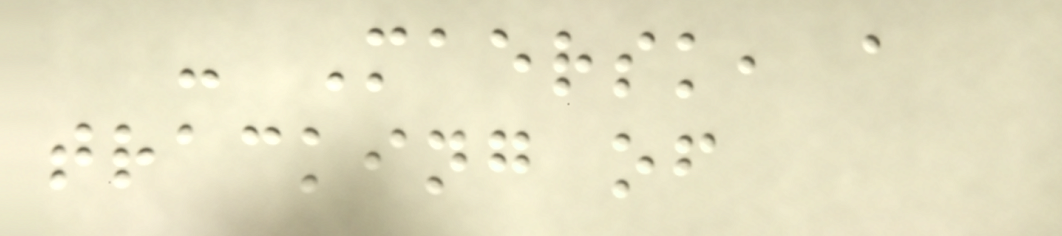- Maersk, a
tracking of
